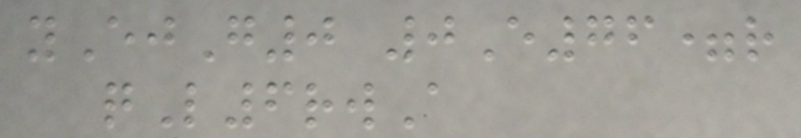yEjG0 0E76=r
qL6rwA
